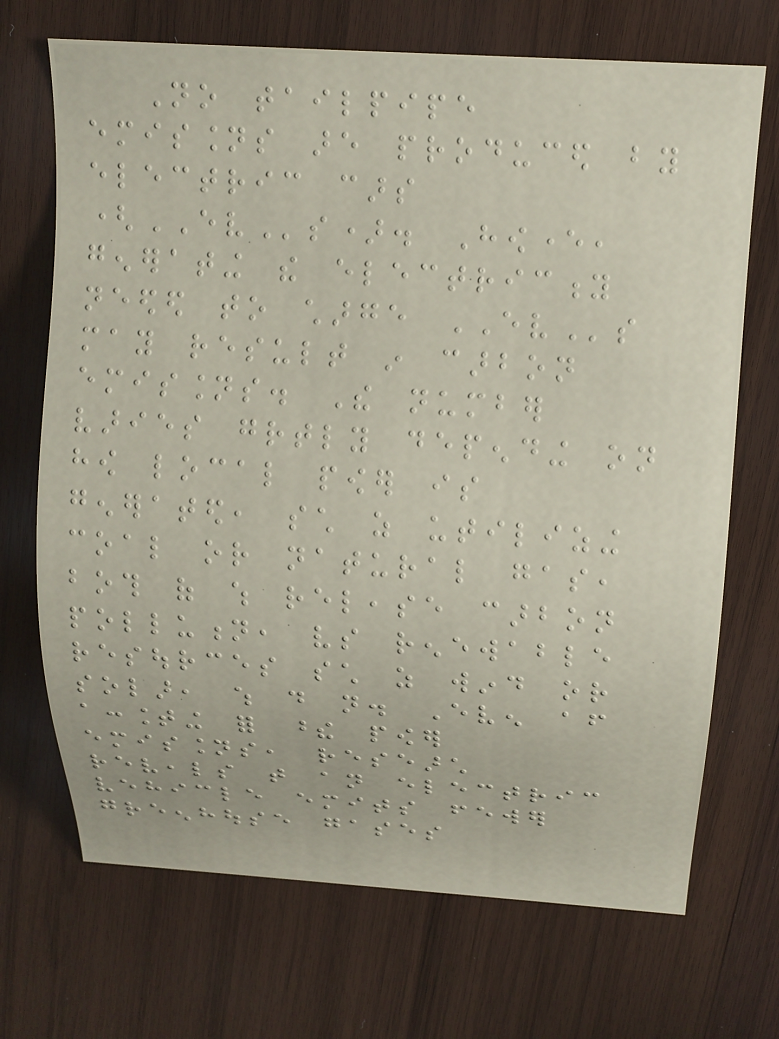No tailpipe
emissions are produced by
electric cars
(EVs). However,
generating the electricity
needed to charge EVs
may result in carbon
emissions. The number
varies greatly depending on
how local power is
generated, such as utilizing
coal or natural gas,
both of which release carbon
pollution, vs renewable
resources such as wind or
solar, which do not. Even after
accounting for these power
emissions, research
reveals that an electric
vehicle emits fewer
greenhouse gases
